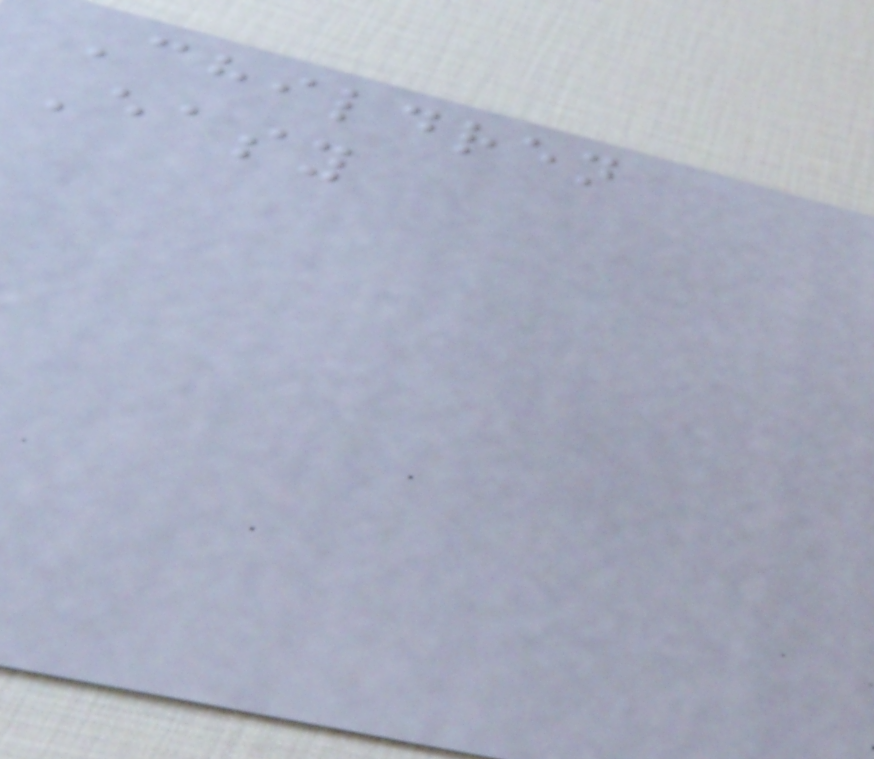Children
Easy
